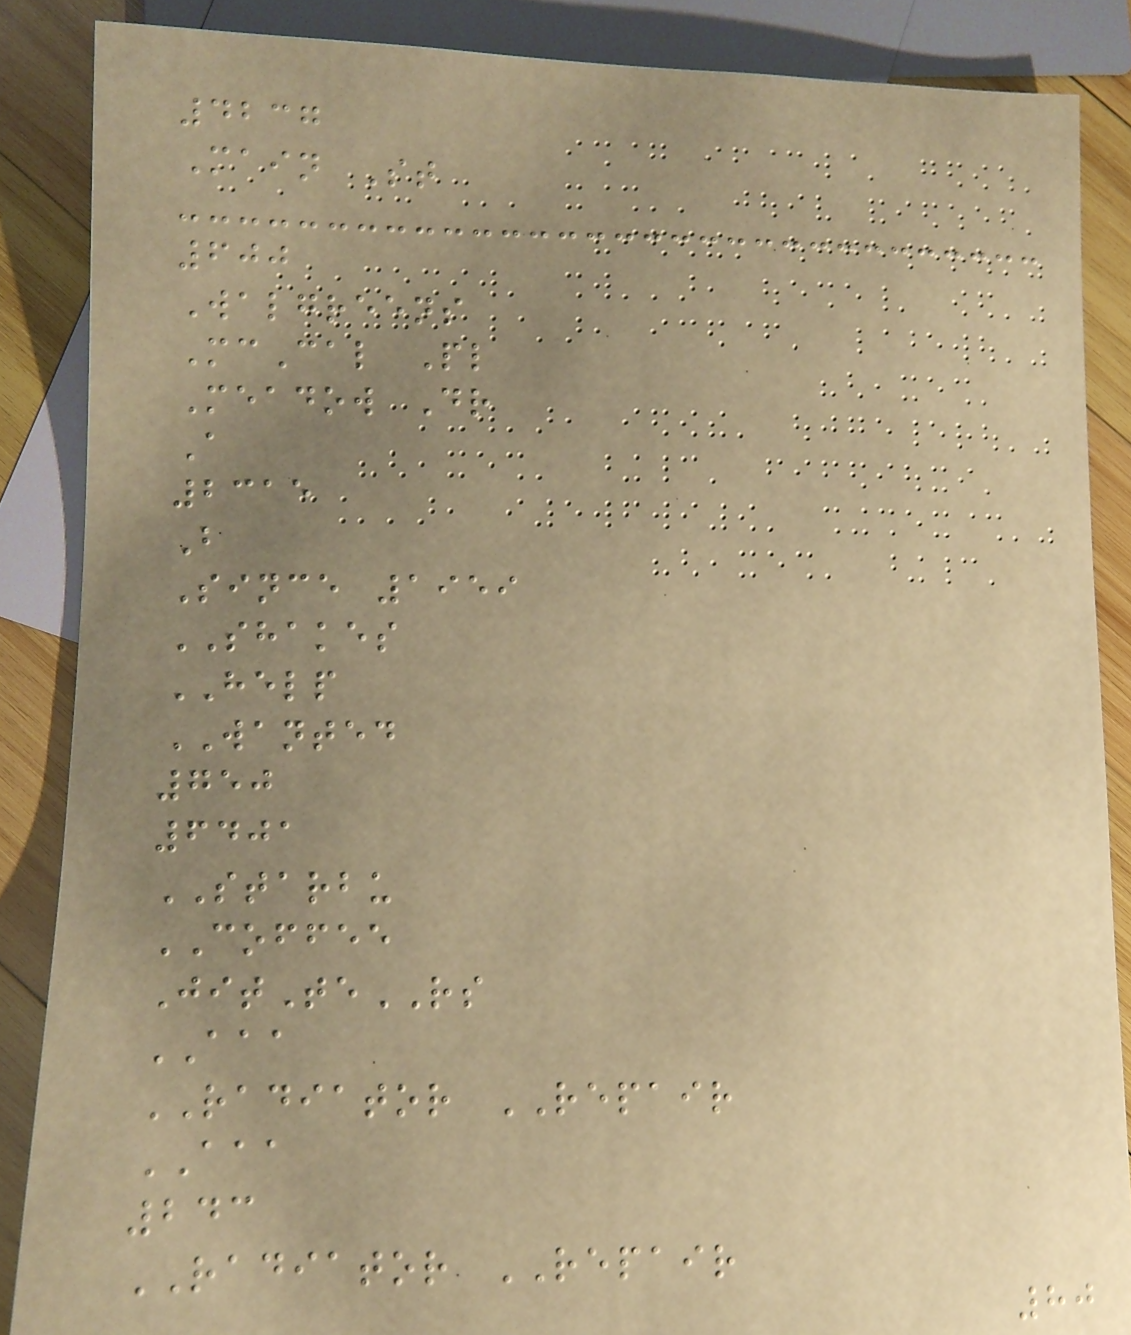4237
Main St
600
Walgreens
McCal Pl
Meadow Dr
A
2315
B
Since 1959
SHAKES
HELP
WANTED
750
6401
STARBU
COFFEE
JitTeRS
AAA
RADIATOR REPAIR
AAA
243
RADIATOR REPAIR
80
